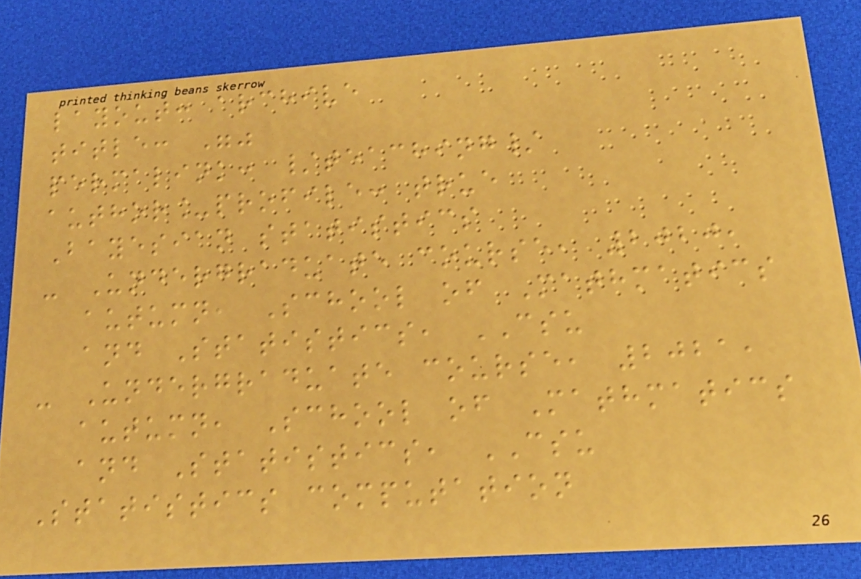layout: archive
title: ""
permalink: /teaching/
author_profile: true
Bayesian statistics
- Undergraduate course, 2020,
autumn, School of Mathmatics
and Statistics, CSU
- Undergraduate course, 2021,
autumn, School of Mathmatics
and Statistics, CSU
Statistics computation
